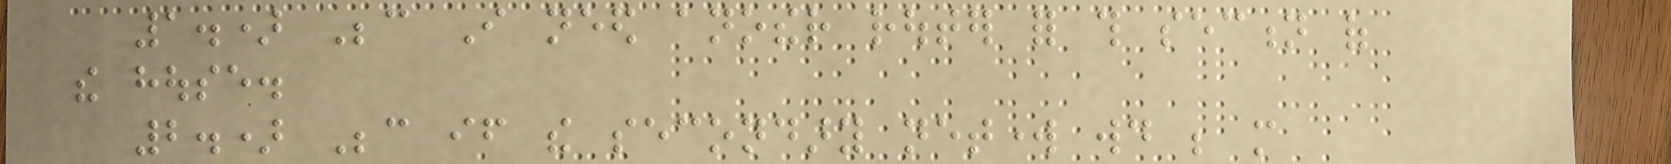1.) Because I need another router for this section of
the house.
2.) Because if the secondary network would be more
